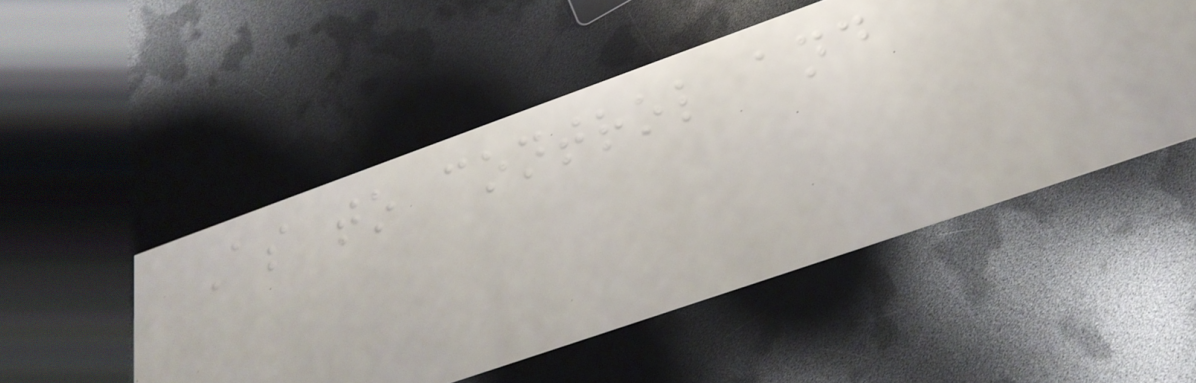As to control and
